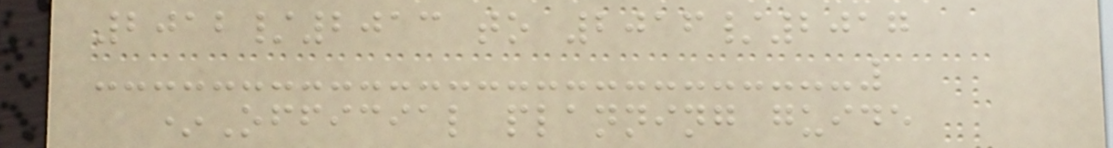2012/2013 to 2016/2017
*Official planning guide
